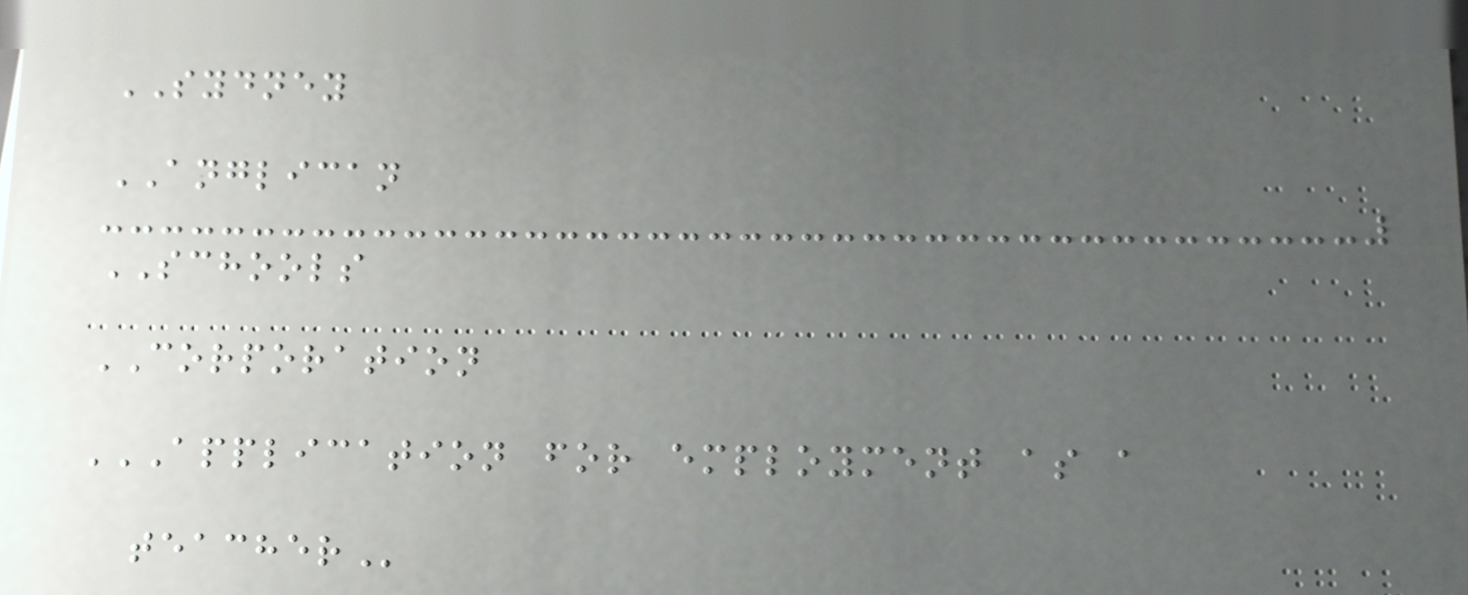SYDNEY
ANGLICAN
SCHOOLS
CORPORATION
APPLICATION FOR EMPLOYMENT AS A
TEACHER
